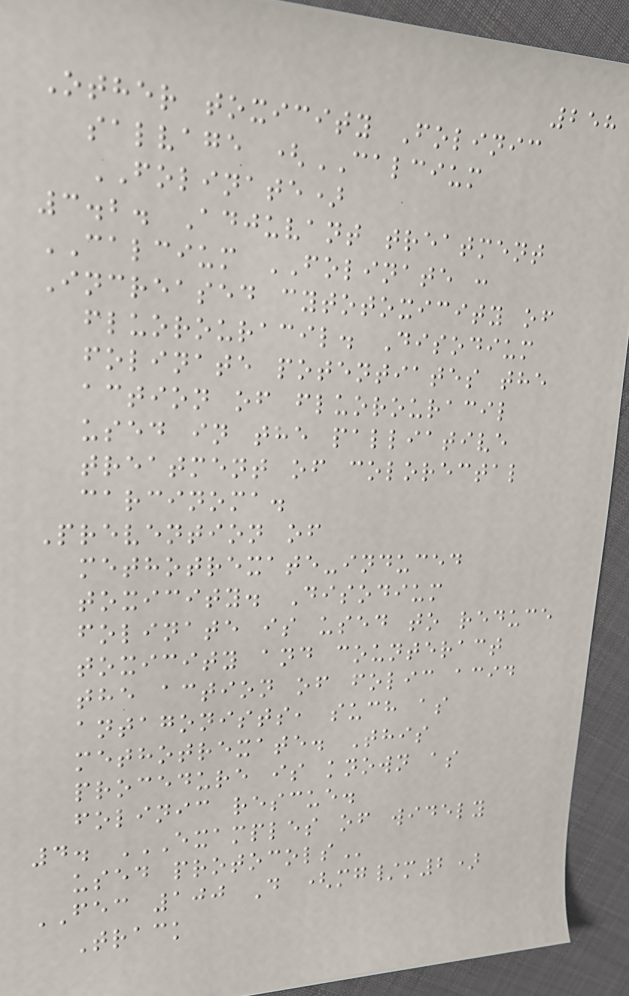258
Other toxicity Folinic
salvage (CALCIUM
FOLINATE)
3.2. Adjuvant treatment
CALCIUM FOLINATE :
Increased cytotoxicity of
fluorouracil. Disodium
folinate potentiates the
action of fluorouracil
used in the palliative
treatment of colorectal
carcinoma.
Prevention of
methotrexate-induced
toxicity. Disodium
folinate is used to reduce
toxicity and counteract
the action of folic acid
antagonists, such as
methotrexate. This
procedure is known as
folinic rescue.
4. EXAMPLES OF WIDELY
USED PROTOCOLS
FEC 100 D (mg/m2)
Track
